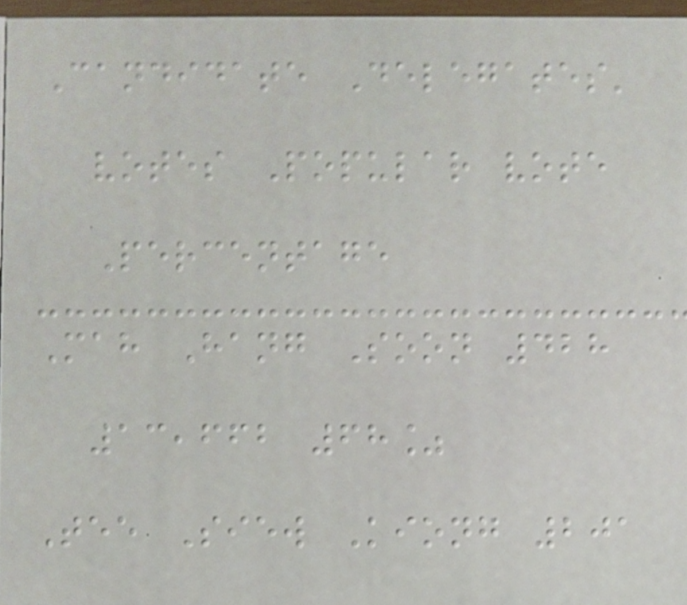Candidate Delegates'
votes Popular vote
Percentage
Mah Hang Soon 428
13,662 68%
Tee Siew Kiong 201
